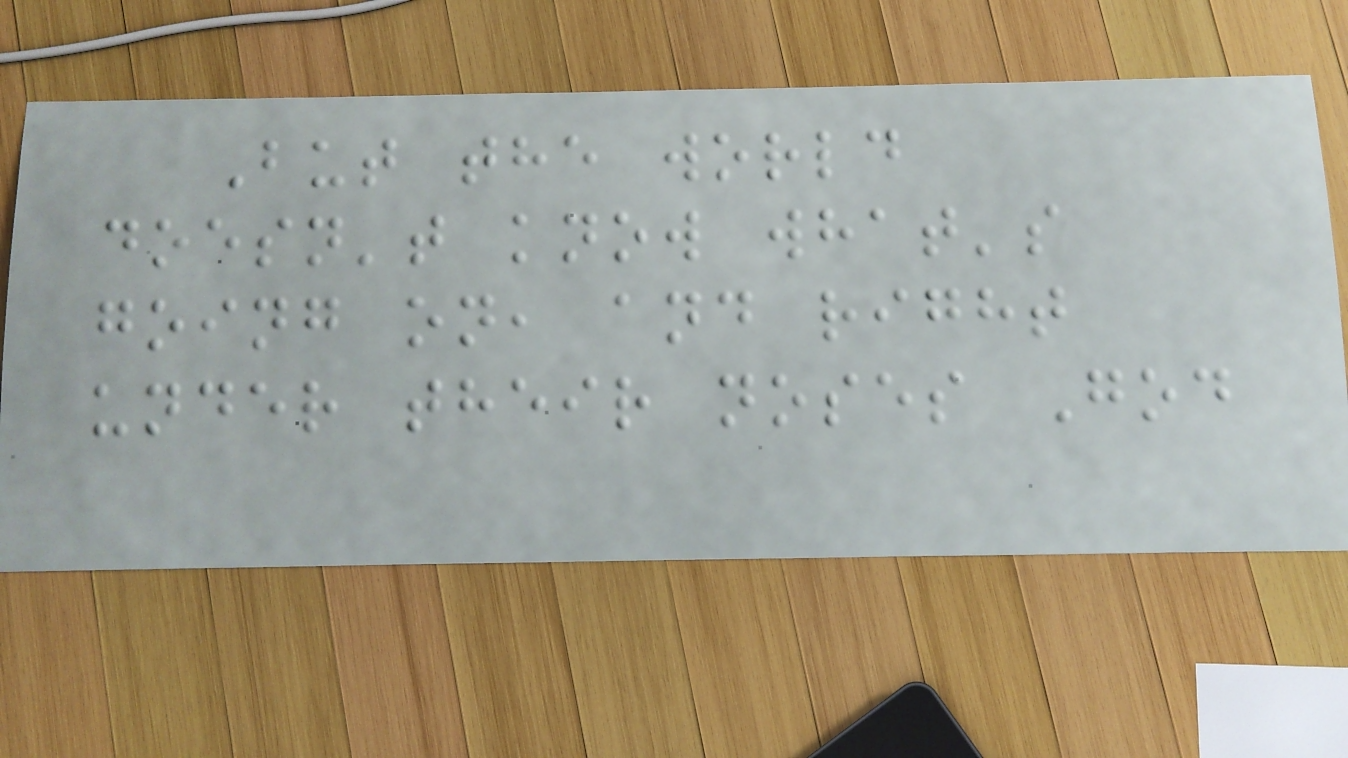But the world
doesn't know what's
going on, and right
under their noses God
